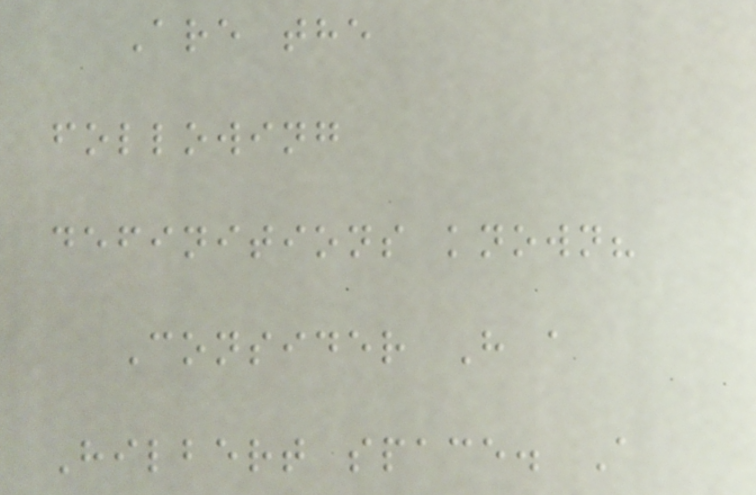Are the
following
definitions known?
Consider H a
Hilbert space. A
